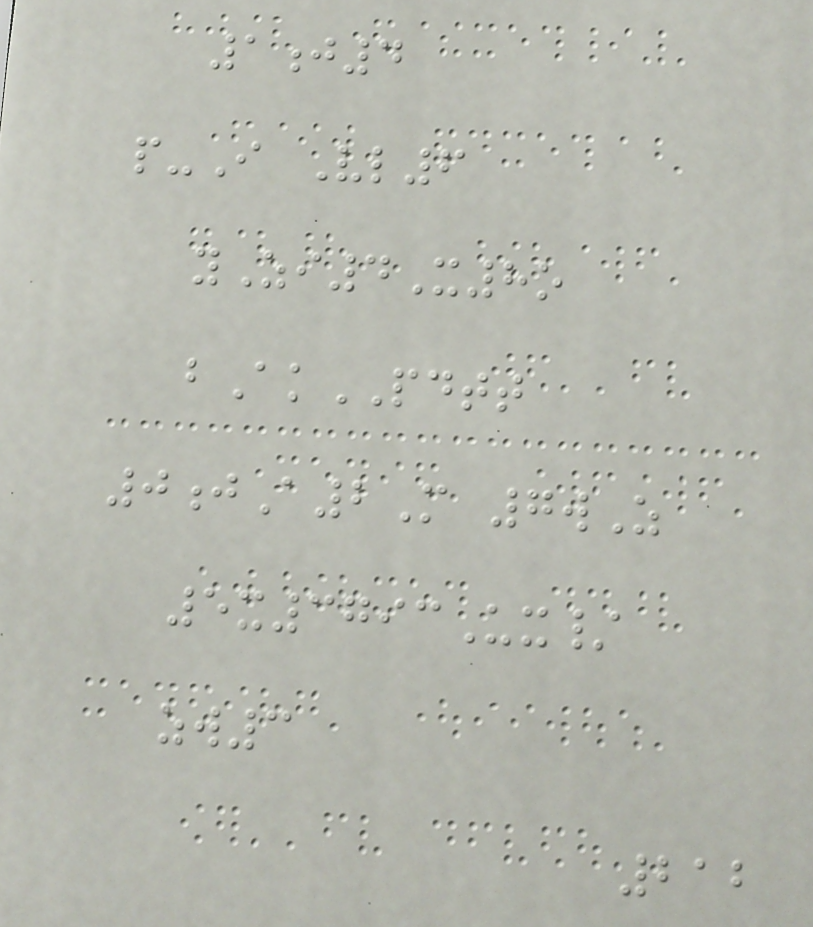1j4
p-I Vl6
yZi4X8o
bAkPDTT
0jA2M 7wZ
5x3793Ux/
zw3
212
